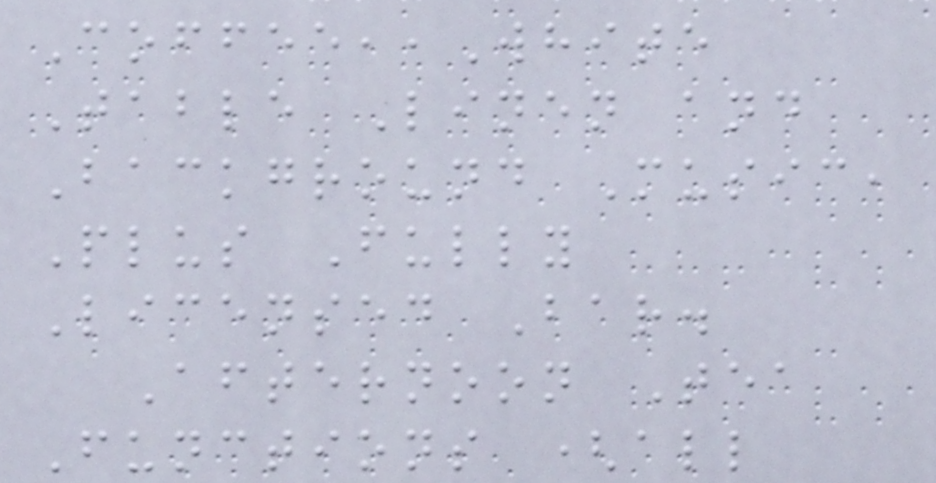Coffee,,White
Table Linen and
Background Music,
Plus Fully
Licensed Bar.
Afternoon Tea
Functions (all
